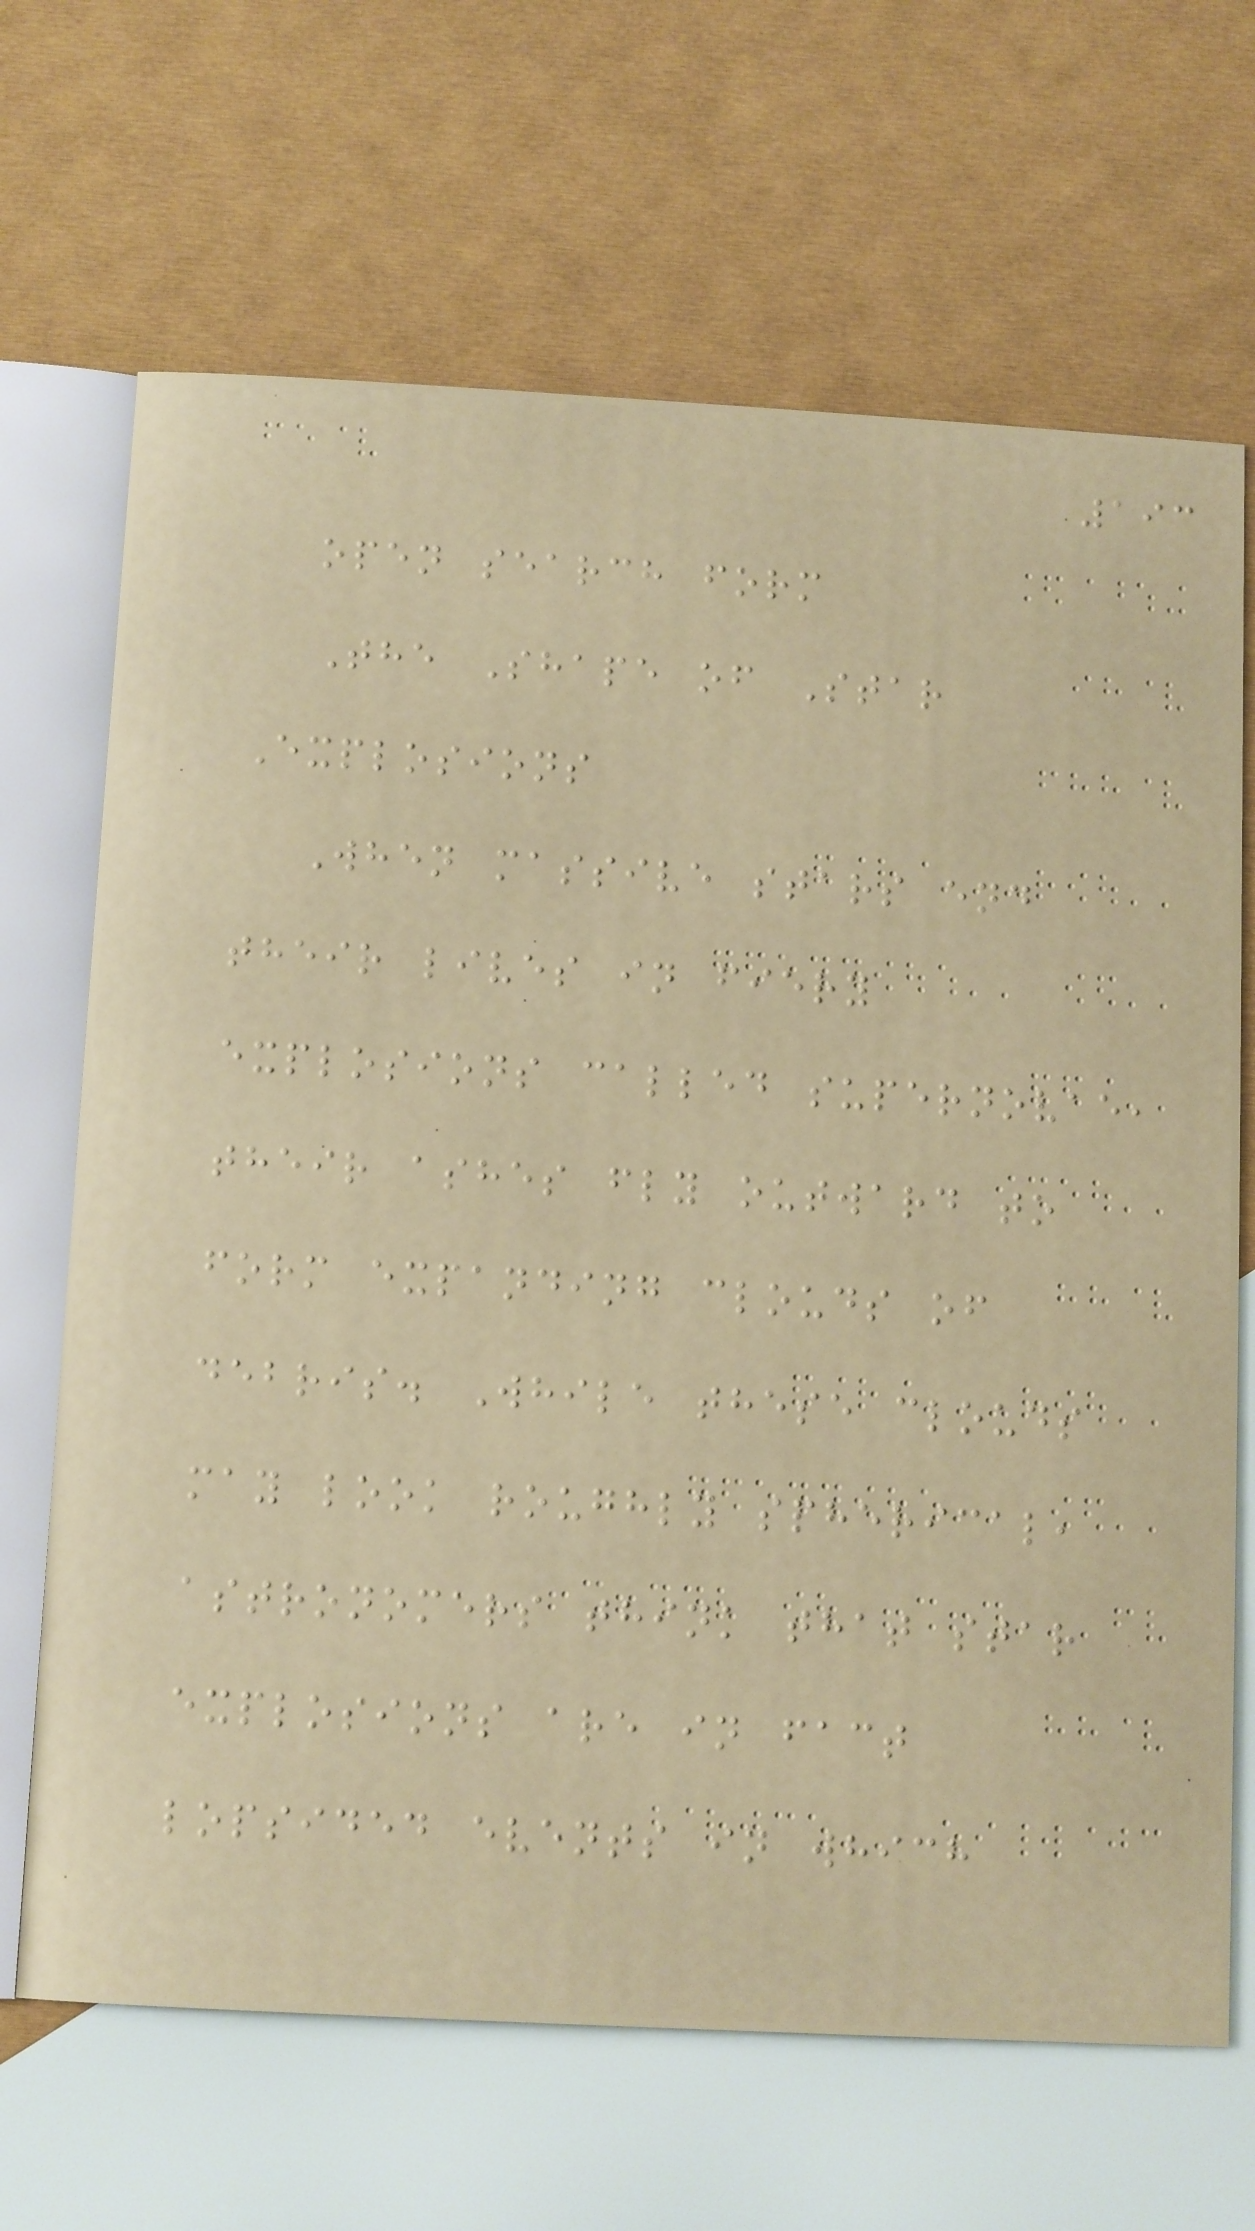193
open search form
The Shape of Star
Explosions
When massive stars end
their lives in fiery
explosions called supernovae,
their ashes fly outward to
form expanding clouds of
debris. While these clouds
may look roughly spherical,
astronomers think that star
explosions are in fact
lopsided events in which
